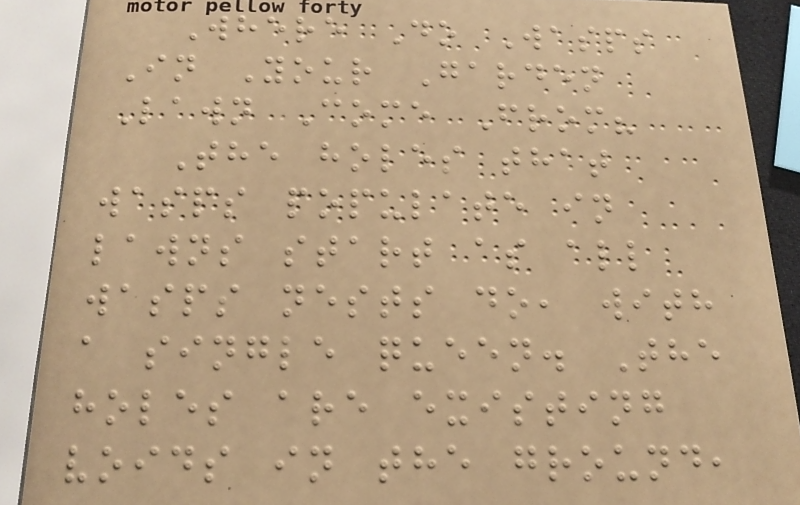Where Do Wasps
In Your Garden
Lawn Come From?
The holes that
wasps populate in
lawns start as all
wasps nests do, with
a single queen. The
holes are existing
voids in the ground,
